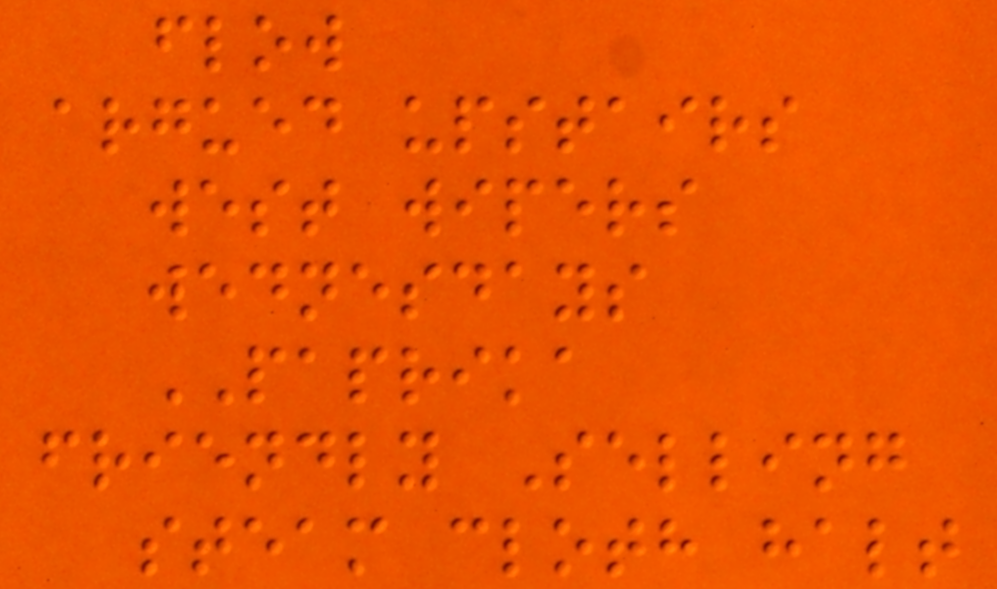flow
argued upstairs
west wipers
wednesdays
PAPRIKA
friendly Selling
steam cloth halt
